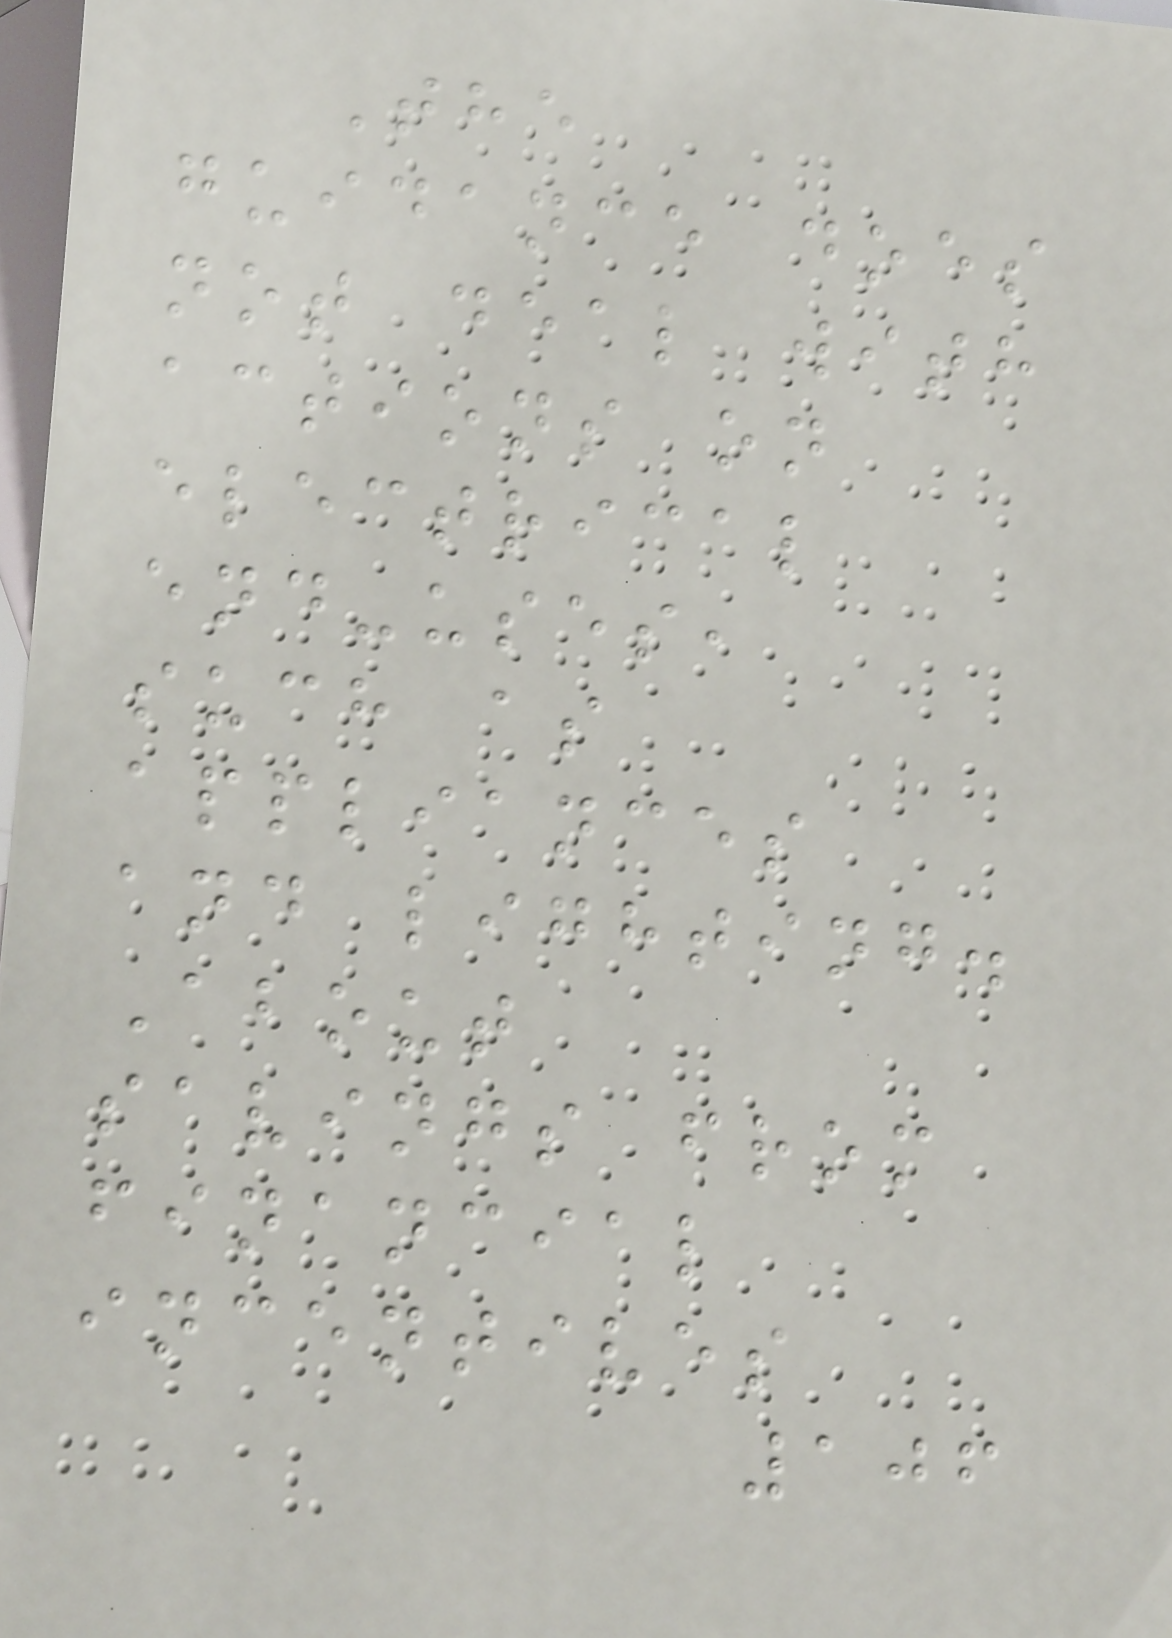The
guidance does
not deal with
actions on
electrical
end-uses,
such as
appliances
and lighting.
About
savings from
financial
incentives
106
